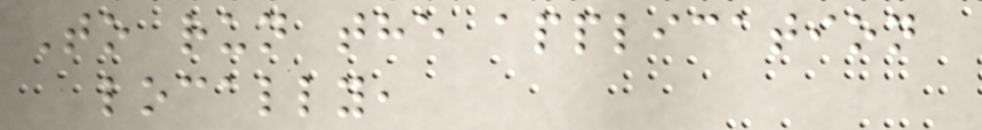To run the application
locally,
